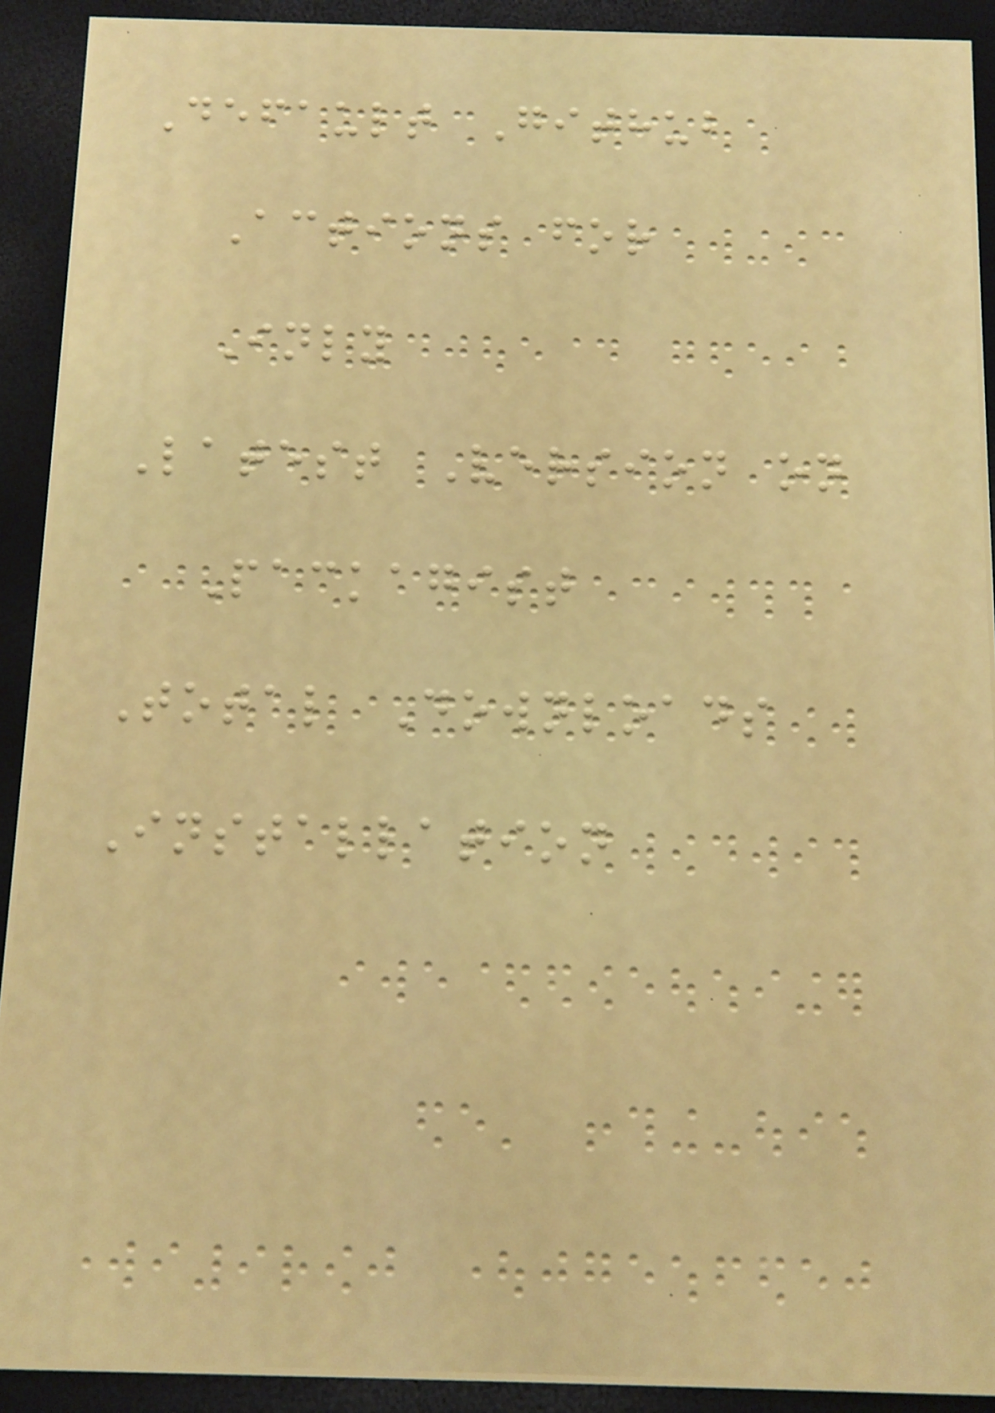Default Github
Actions for
Inly
Latest Version on
Packagist
Total Downloads
Installation
